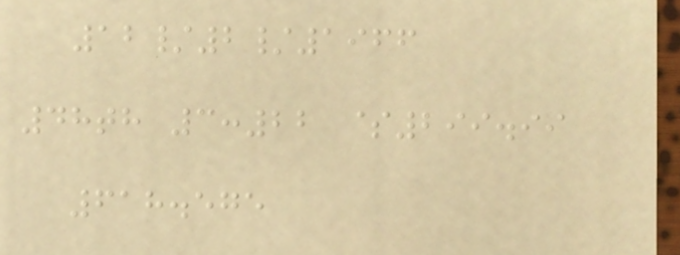12/2/1966
48th 3:22 $299.99
618.575
